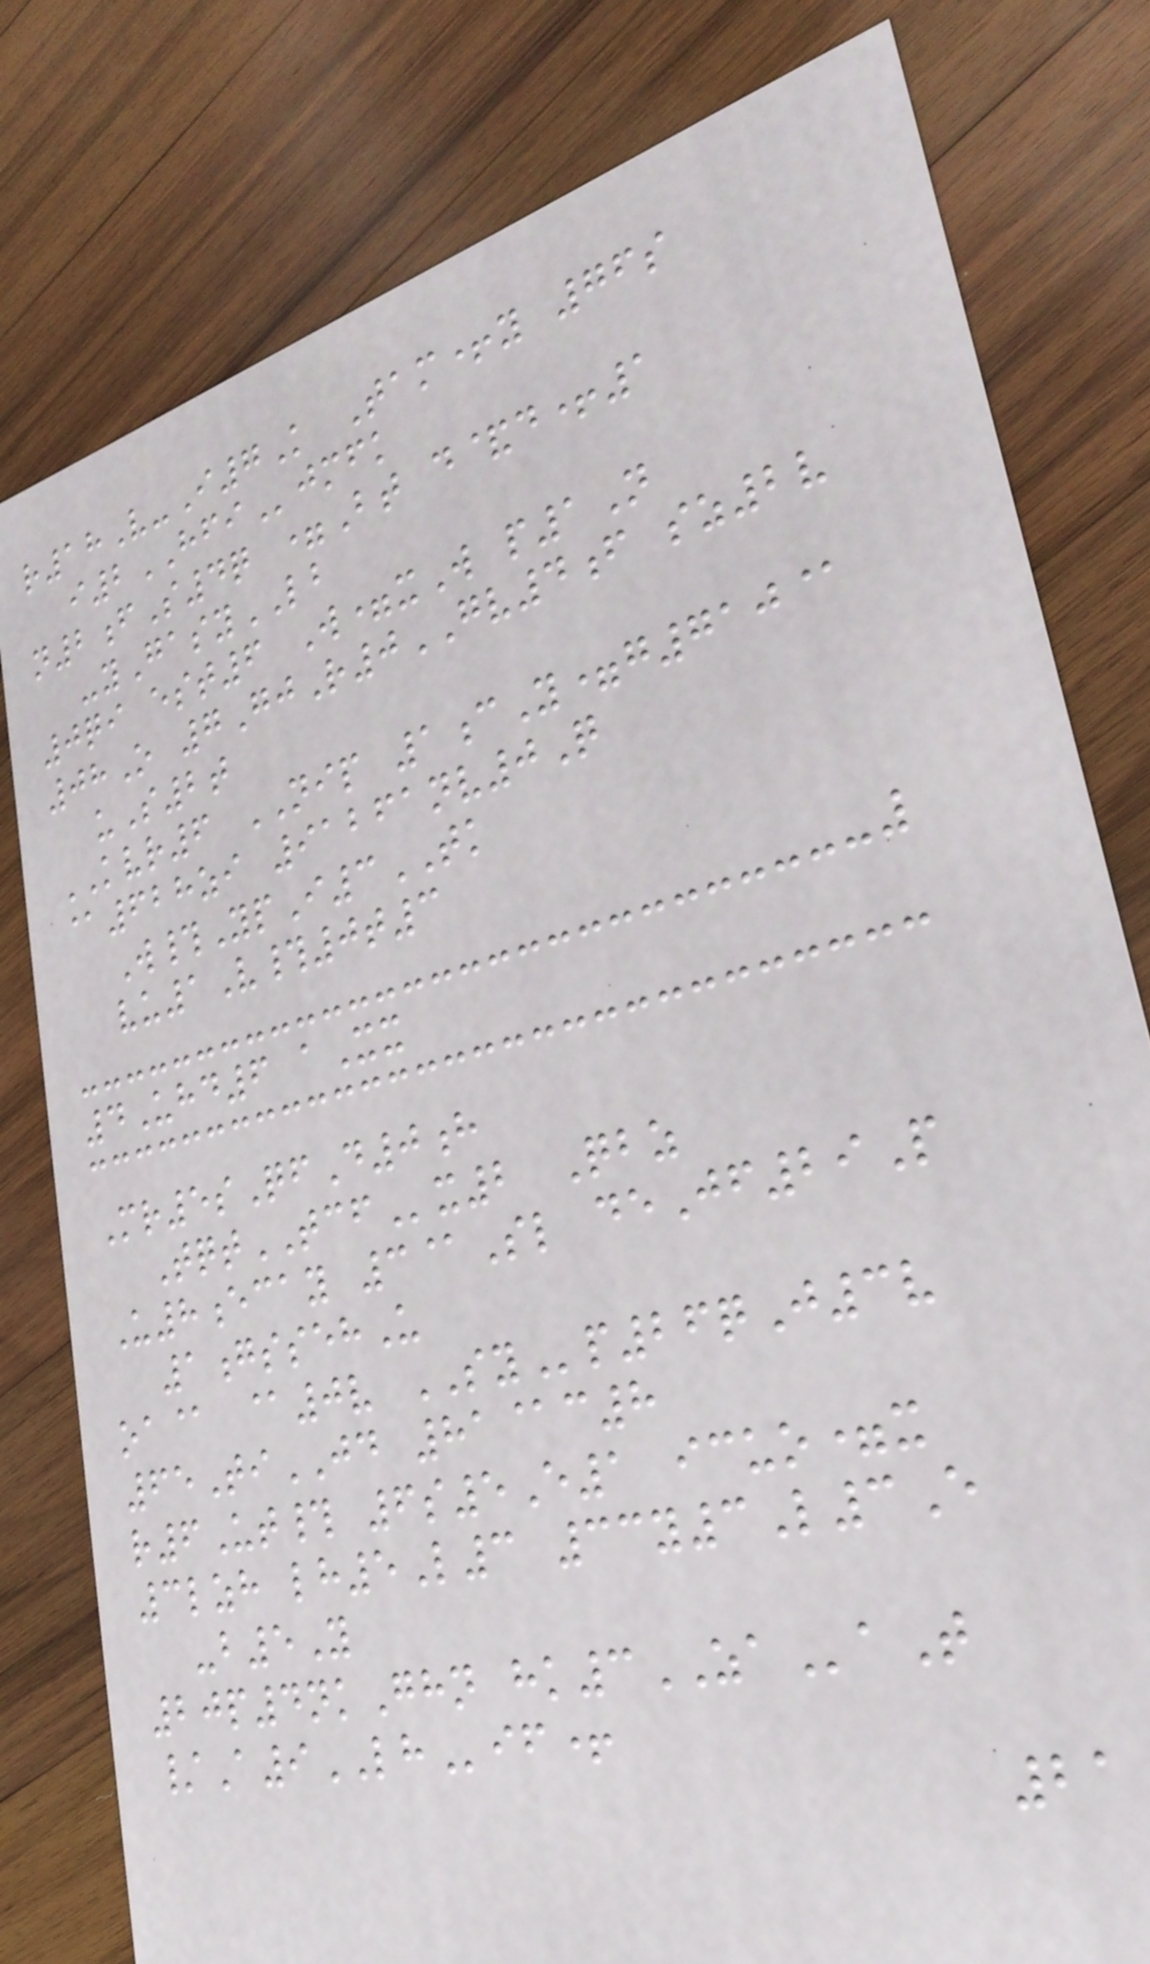r18V-I7K Tam+y 76s
i2HFIjmfk
n2fS4q =Bt d&d+1
-yGasyLB
0qi est6 W=xW p1N
08O 7GjR0GV4f sz2v
uS2t
KVR6 NIP 1cY=g710@
@628zi 91261nv0Q
W#YpI3TK
vu1V#0t3
4Uhd6 aXx
Mr5sQfD0h
TqtTCFx2 Qbz
U8ecay 3@Sl deJf29P
1gssehU
oa@ @0v SYp26qJ3v
65TiJD 81@c8
r6Ut# 6s5E1 icuo=x
3lzh lh5L3 33y3L3E
-b5Y
20p4nkGhn hk3ZAaT
/A9LHif+
21
